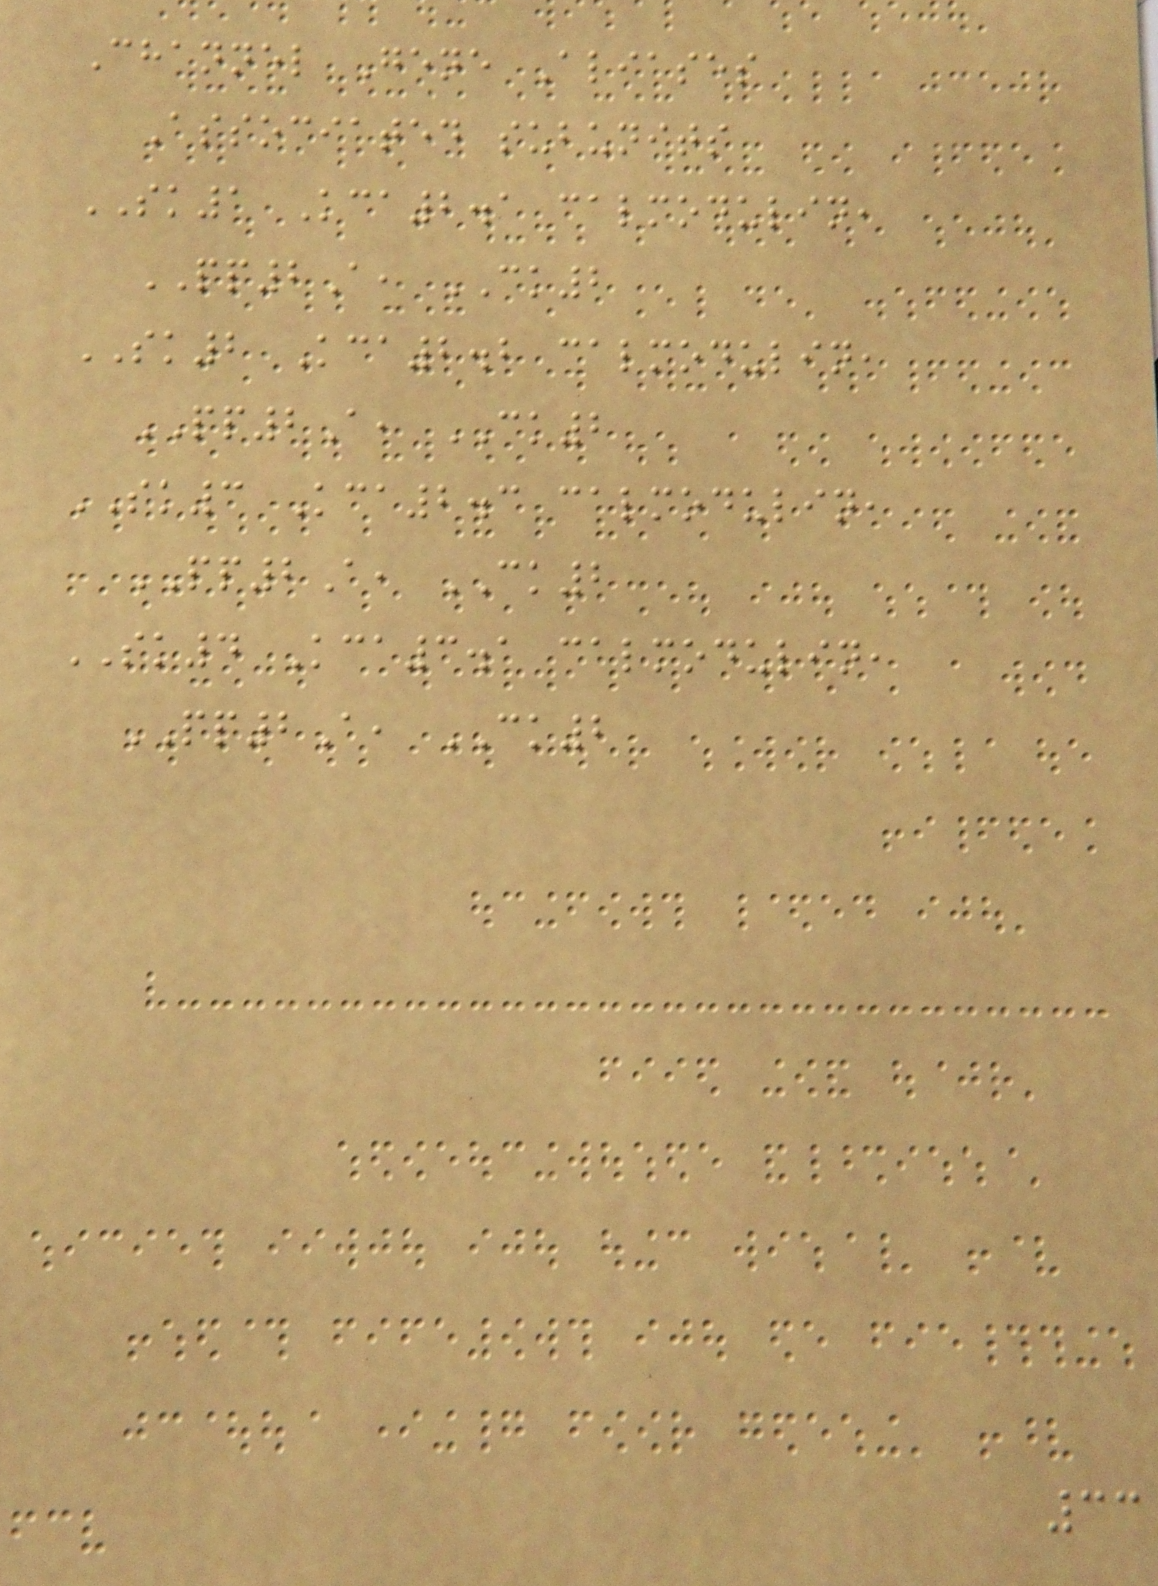Channel Gene Aliases
Associated subunits
SK1 Kca2.1 calmodulin,
PP2A, CK2
SK2 Kca2.2 calmodulin,
PP2A, CK2
SK3 Kca2.3 calmodulin,
PP2A, CK2
SK4 Kca3.1 calmodulin,
PP2A, CK2
33
